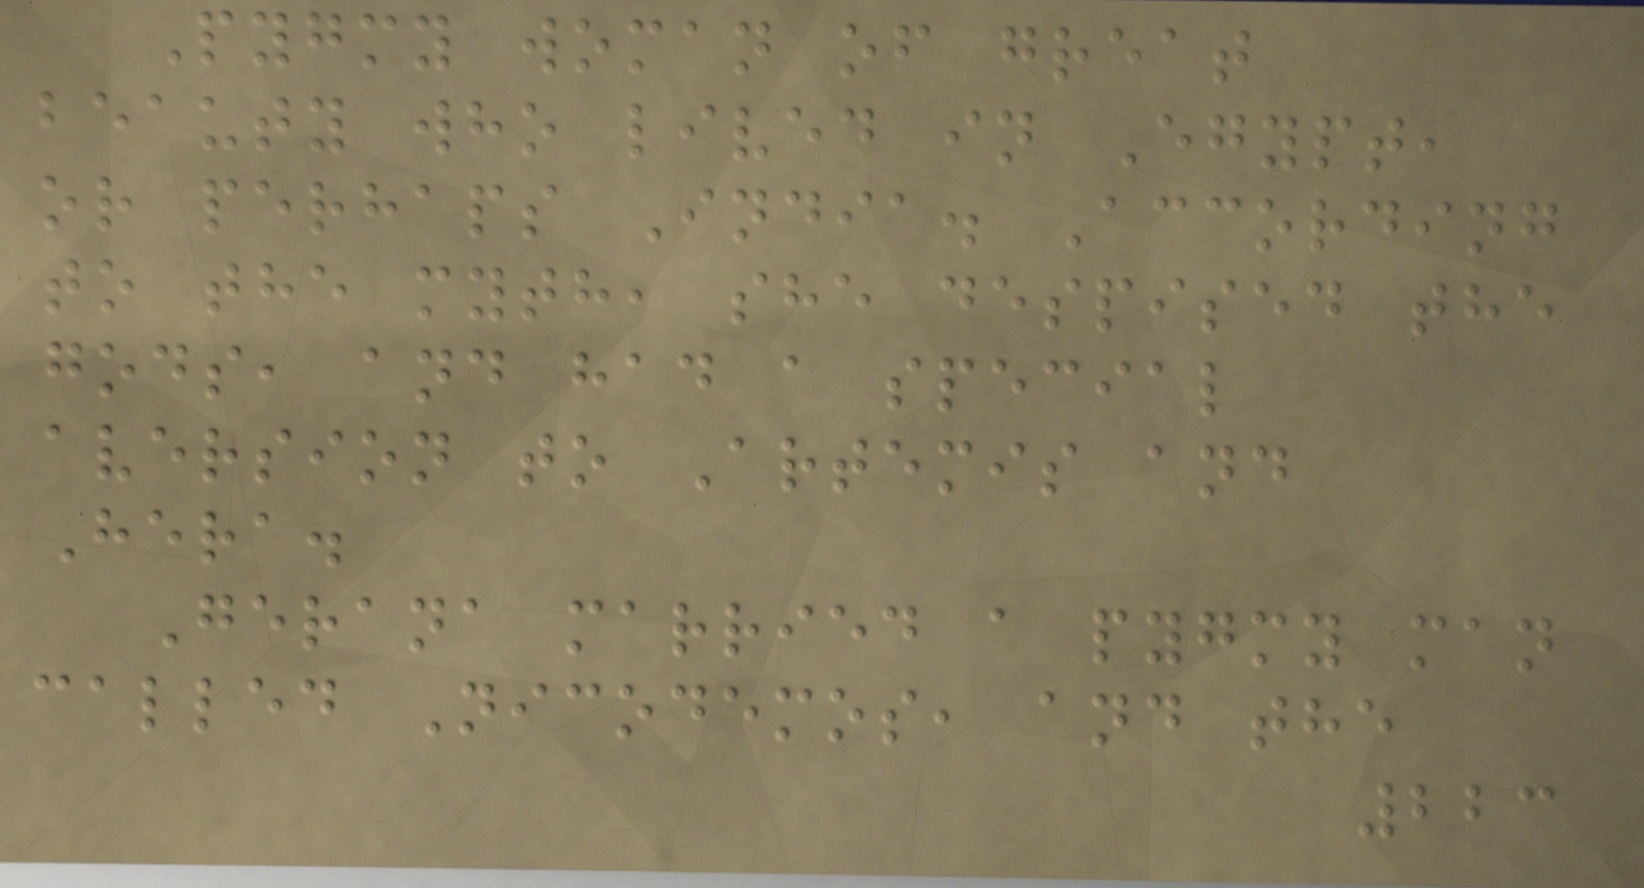Pygmy woman of great
beauty who lived in Egypt,
or perhaps India. According
to the myth, she despised the
gods, and had a special
aversion to Artemis and
Hera.
Gerana married a pygmy man
called Nicodemos, and the
223
